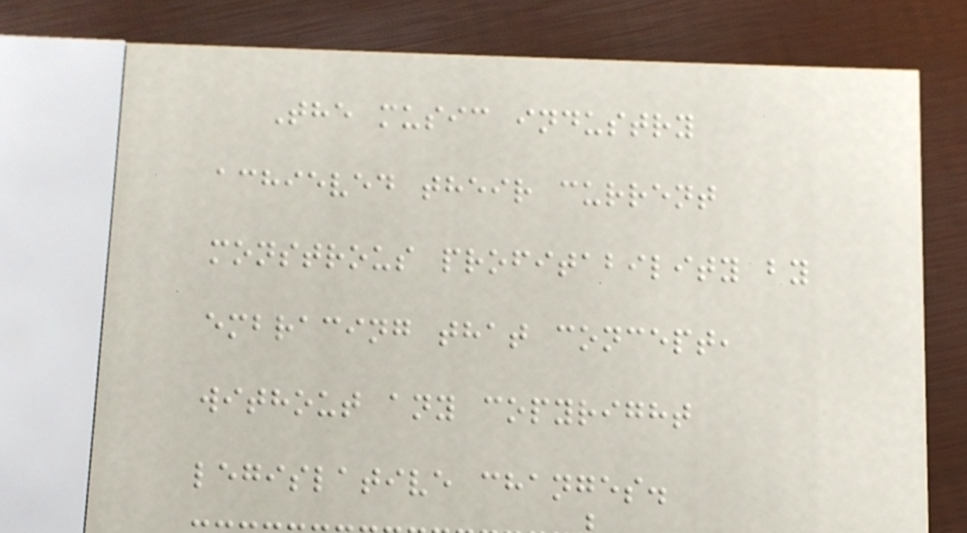The music industry
achieved their current
monstrous profitability by
embracing that concept,
without any copyright
legislative changes.
